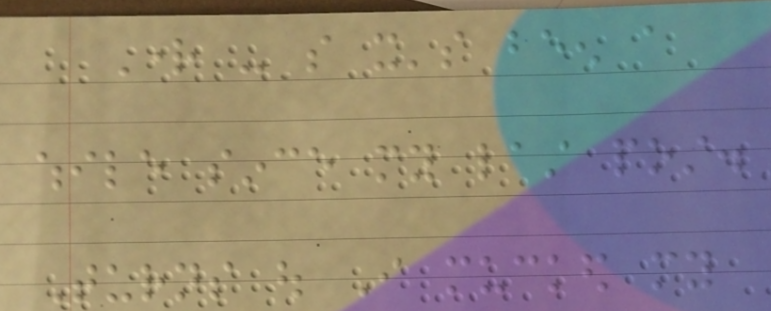Right - so it's been a
while since my last post.
Turns out I mucked my
